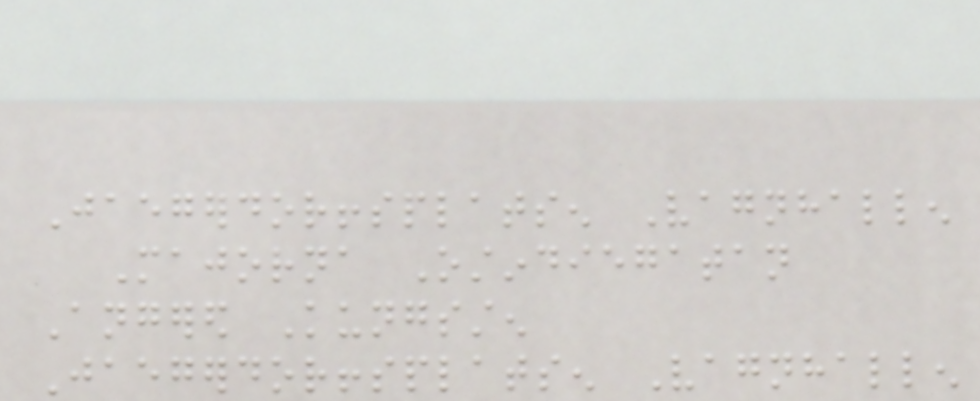Jaegerdorffsplatsen Vagnhallen
Majorna Ostindiegatan
Angered Kungssten
Jaegerdorffsplatsen Vagnhallen
